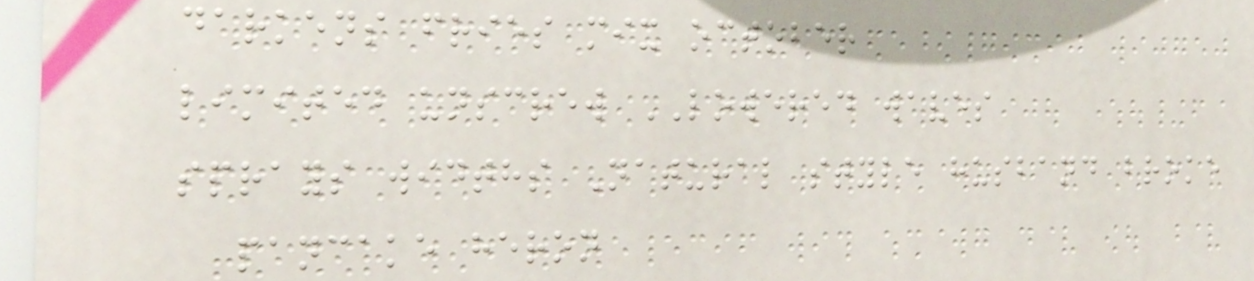darkens fries mix october
limited unscrew LOWERED waves
sprays widths Natural style husband broke
pancake heron
